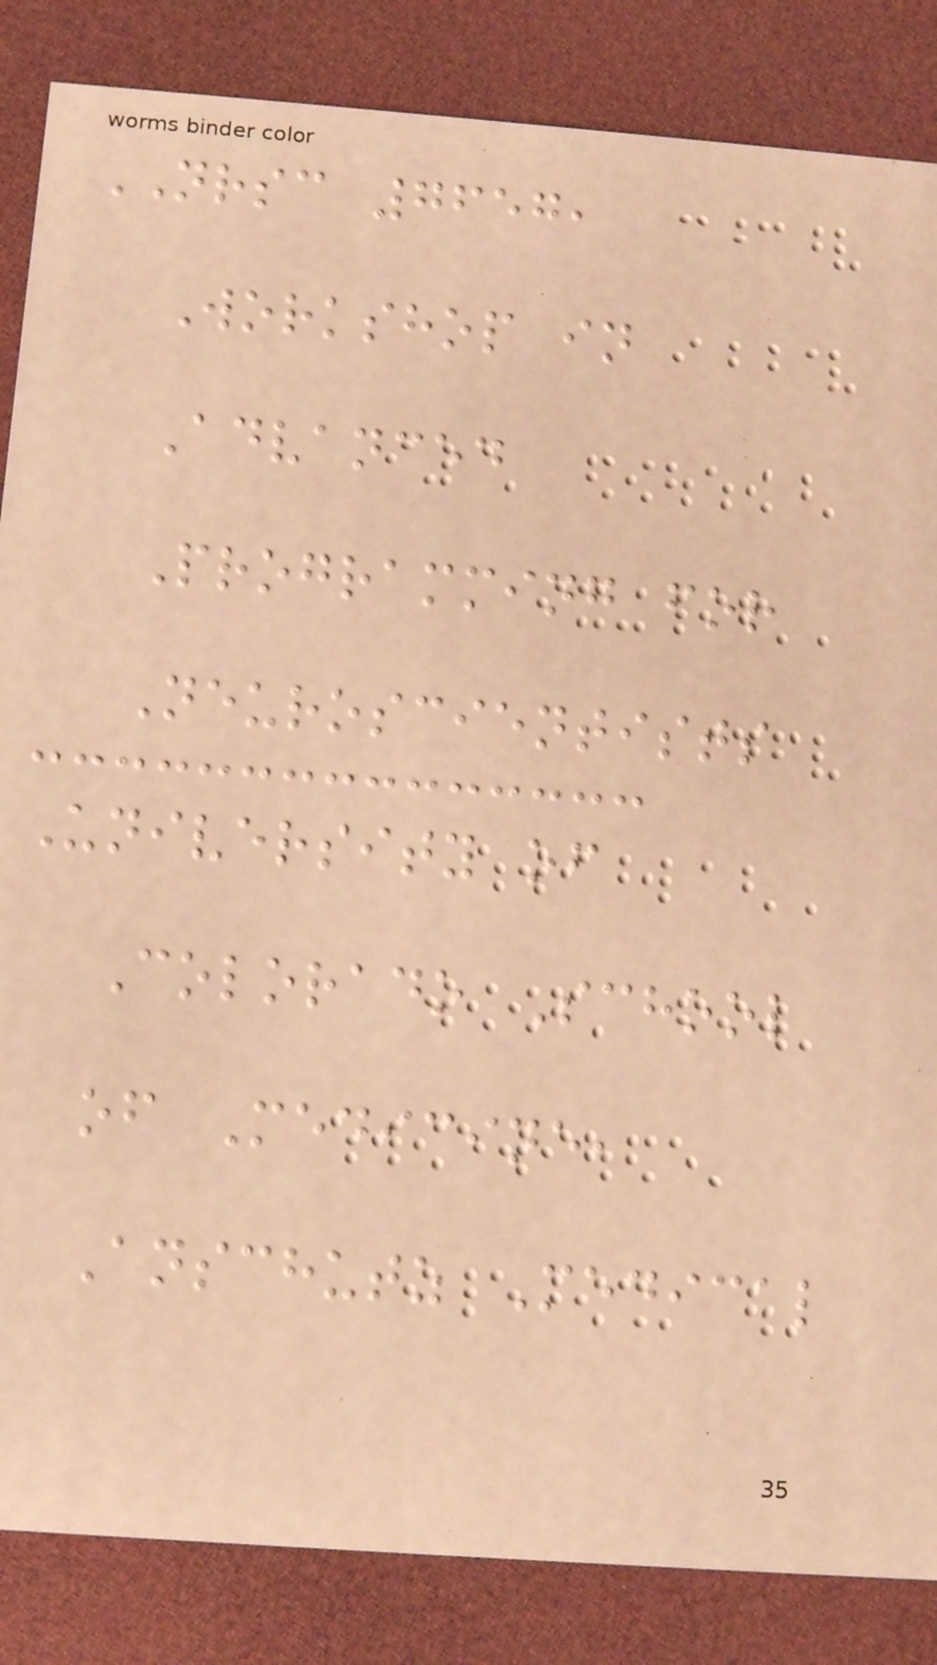NRSC 7657,
Workshop in
Advanced
Programming for
Neuroscientists
University of
Colorado School
of Medicine,
Anschutz Medical
